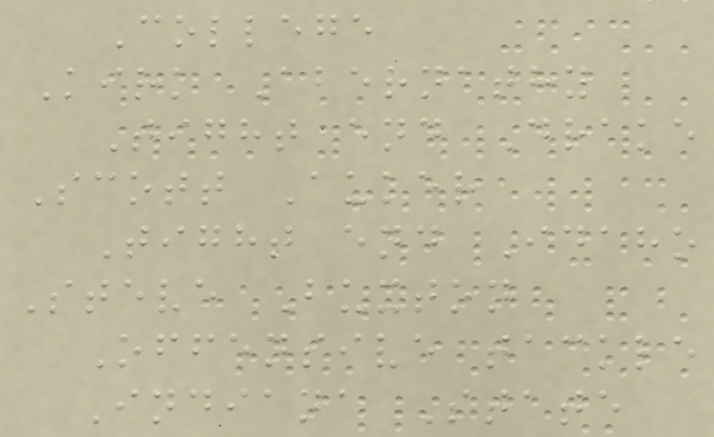College
Kirk Abernathy
Tight end Drake
Scott Auker
Tight end Idaho
Steve Buxton
Offensive tackle
Indiana State
